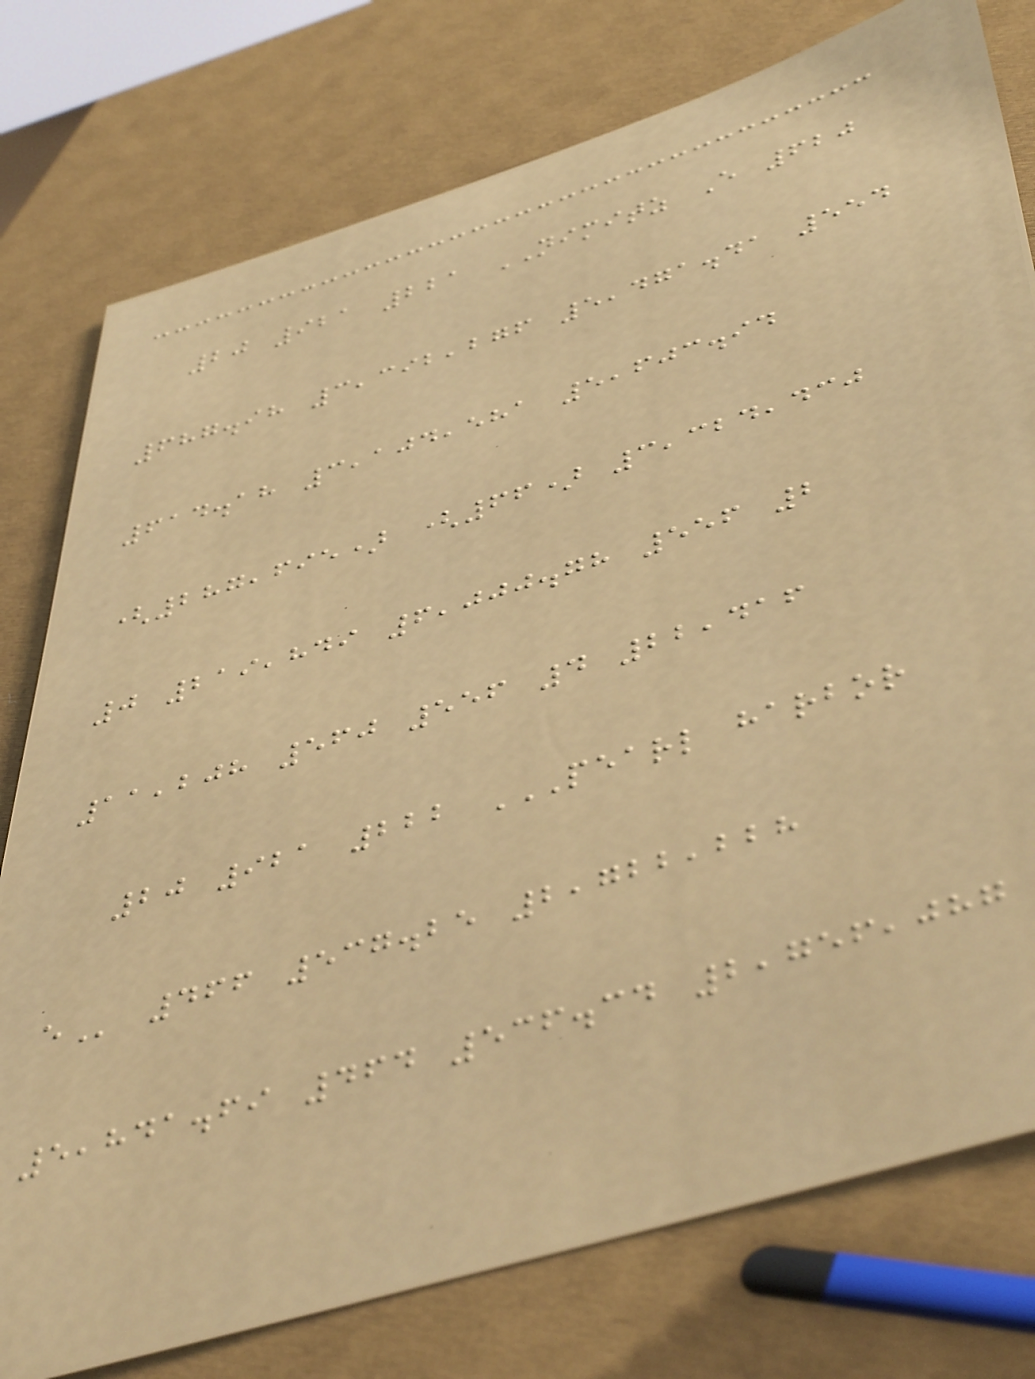20 921 221 NIMITZ E 620
687.98 3,392,276 5,471.41 554
614.18 3,104,581 5,603.94
(287,695) (66) 3,324,430
0 219,849 6,000.78 556 2
11,208 560 556 4 22,416
20 921 222 PEARL HARBOR
E 466 537.25 2,722,228
5,841.69 464 536.34 2,756,087
